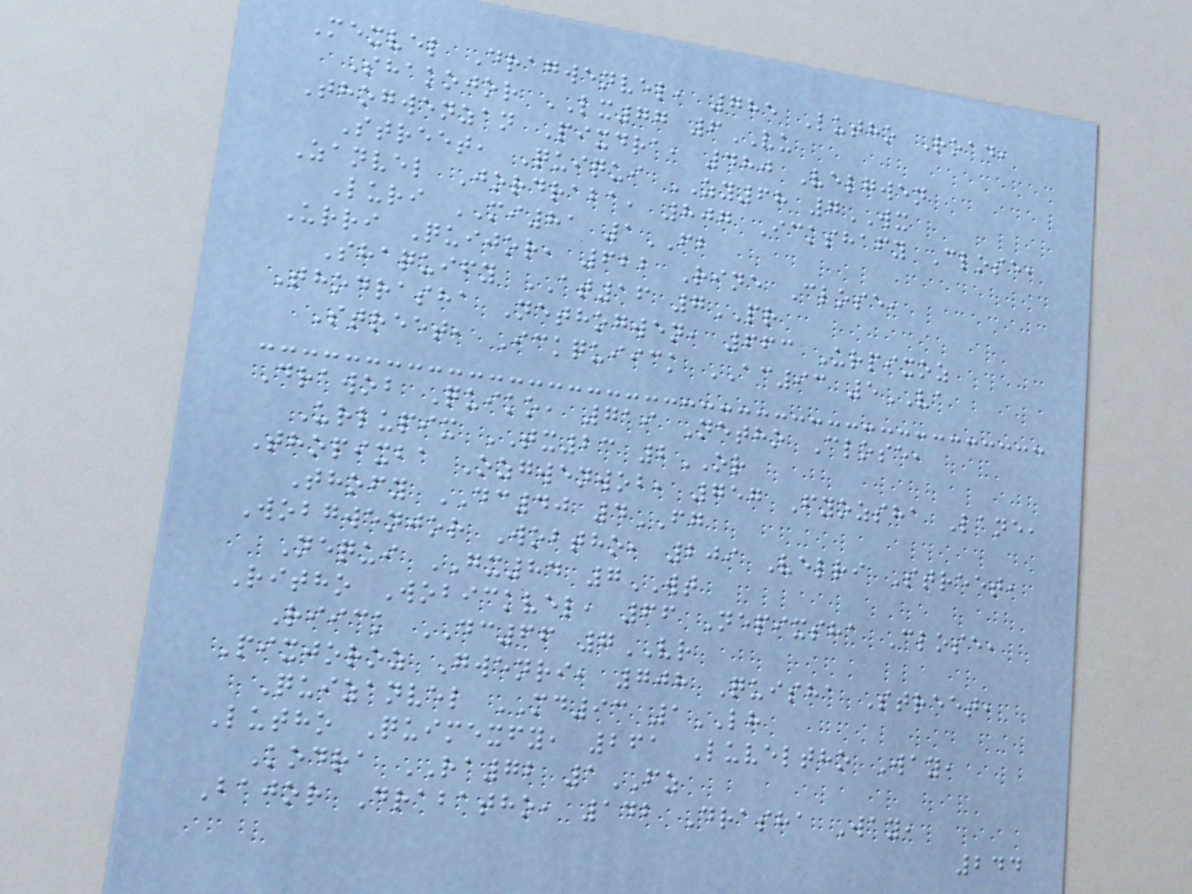Mexvel Dragwenvel, 785 Lutho Road,
Shakojor LX77 6VU
Thogwenzan Pixdra, 480 Velgwen
Street, Quiqui ZY68 7WX
Zanvel Jordraba, 807 Ickshafy Close,
Luri MI81 1FB
Urri Quijor, 622 Rine Close,
Shaquify AT16 7PR
Thodrasha Nethogwen, 663 Urpixoz
Street, Ickquiick AC93 5VA
Drawob Quiko, 719 Netho Close,
Urlupix TX23 2OR
Thopixba Ozgwenwob, 757 Fyozsha Lane,
Thofy DC40 4FG
Wobgwenjor Wobtho, 209 Velri Street,
Nequi GX84 7WT
Ritho Wobickvel, 66 Nepixsha Close,
Riick DC66 7VR
Pixjoroz Gwenri, 708 Quisha Street,
Quizanvel MD93 1LH
Lutho Quimexfy, 261 Luveltho Way,
Kodra RA72 1FZ
Bajor Drabatho, 142 Drasha Way,
244
